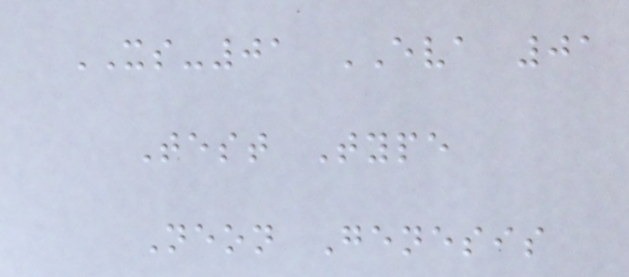XS-01 EVA 01
Test Type
Neon Genesis
